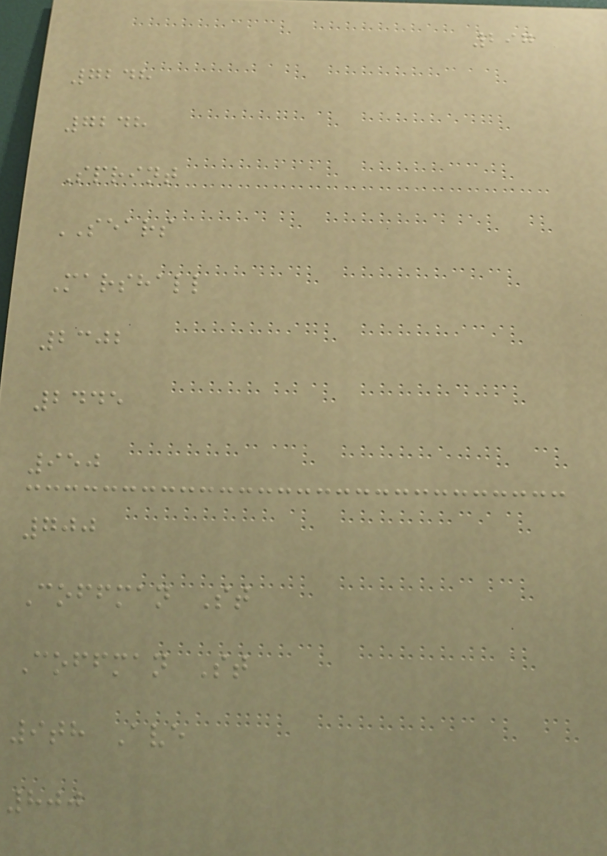297
7248
7248
Sprint
SEARS
Marshall
2302
2445
950
700
Coffman St
Coffman St
9th Ave
800
